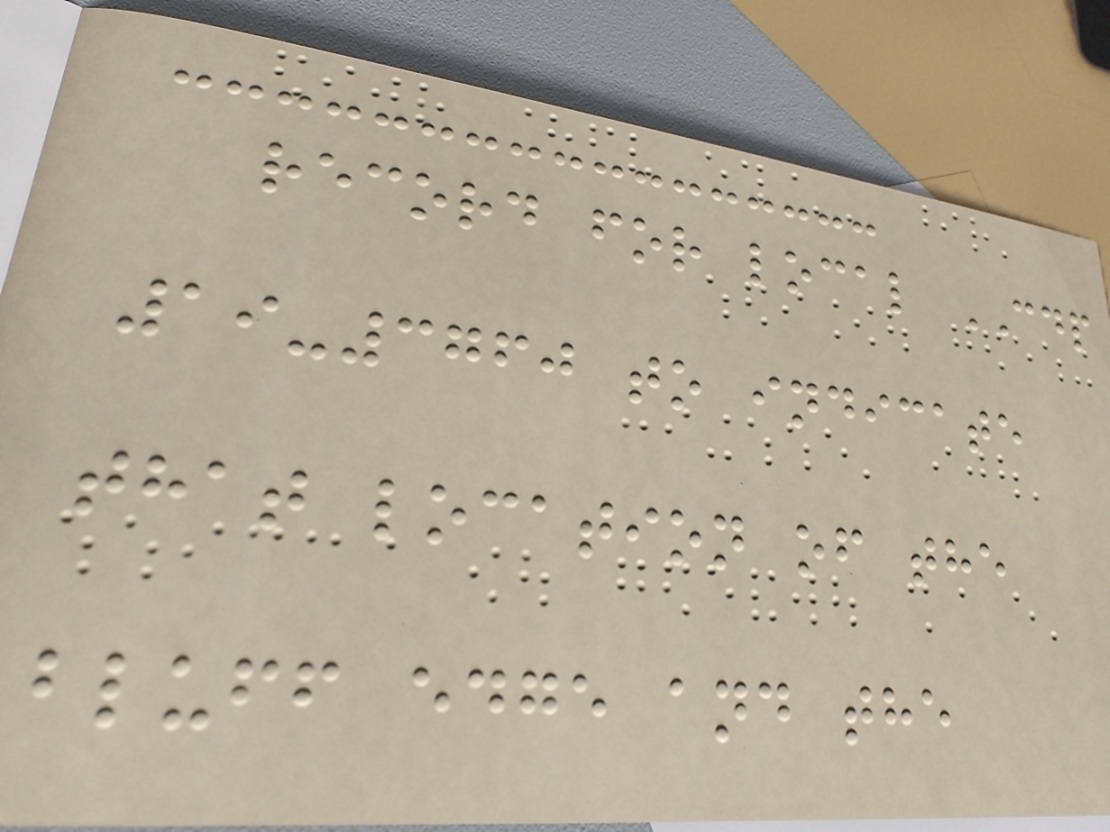record for local CDP
19-3760 to indicate
that location of the
bluff edge and the
